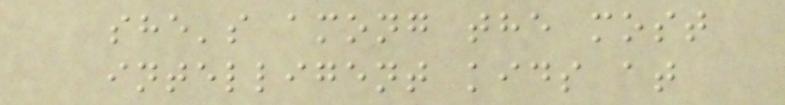she's among the most
intelligent kids at
